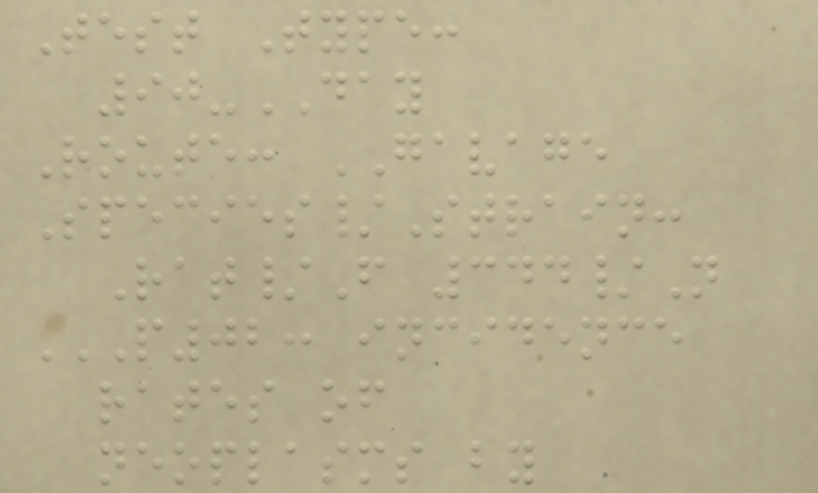Test Type:
90-DAY
Route: GAVAGE
Species/Strain:
Rat/F 344/N
P02: INCIDENCE
RATES OF
NEOPLASMS BY
